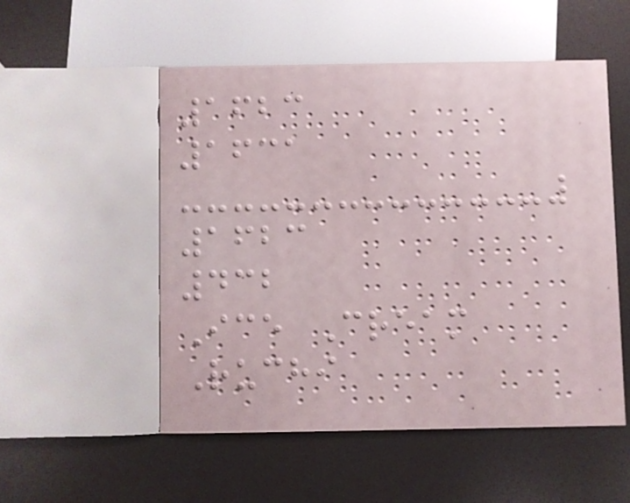1623
1631
1623
432
Ice Cream
Ruchi
